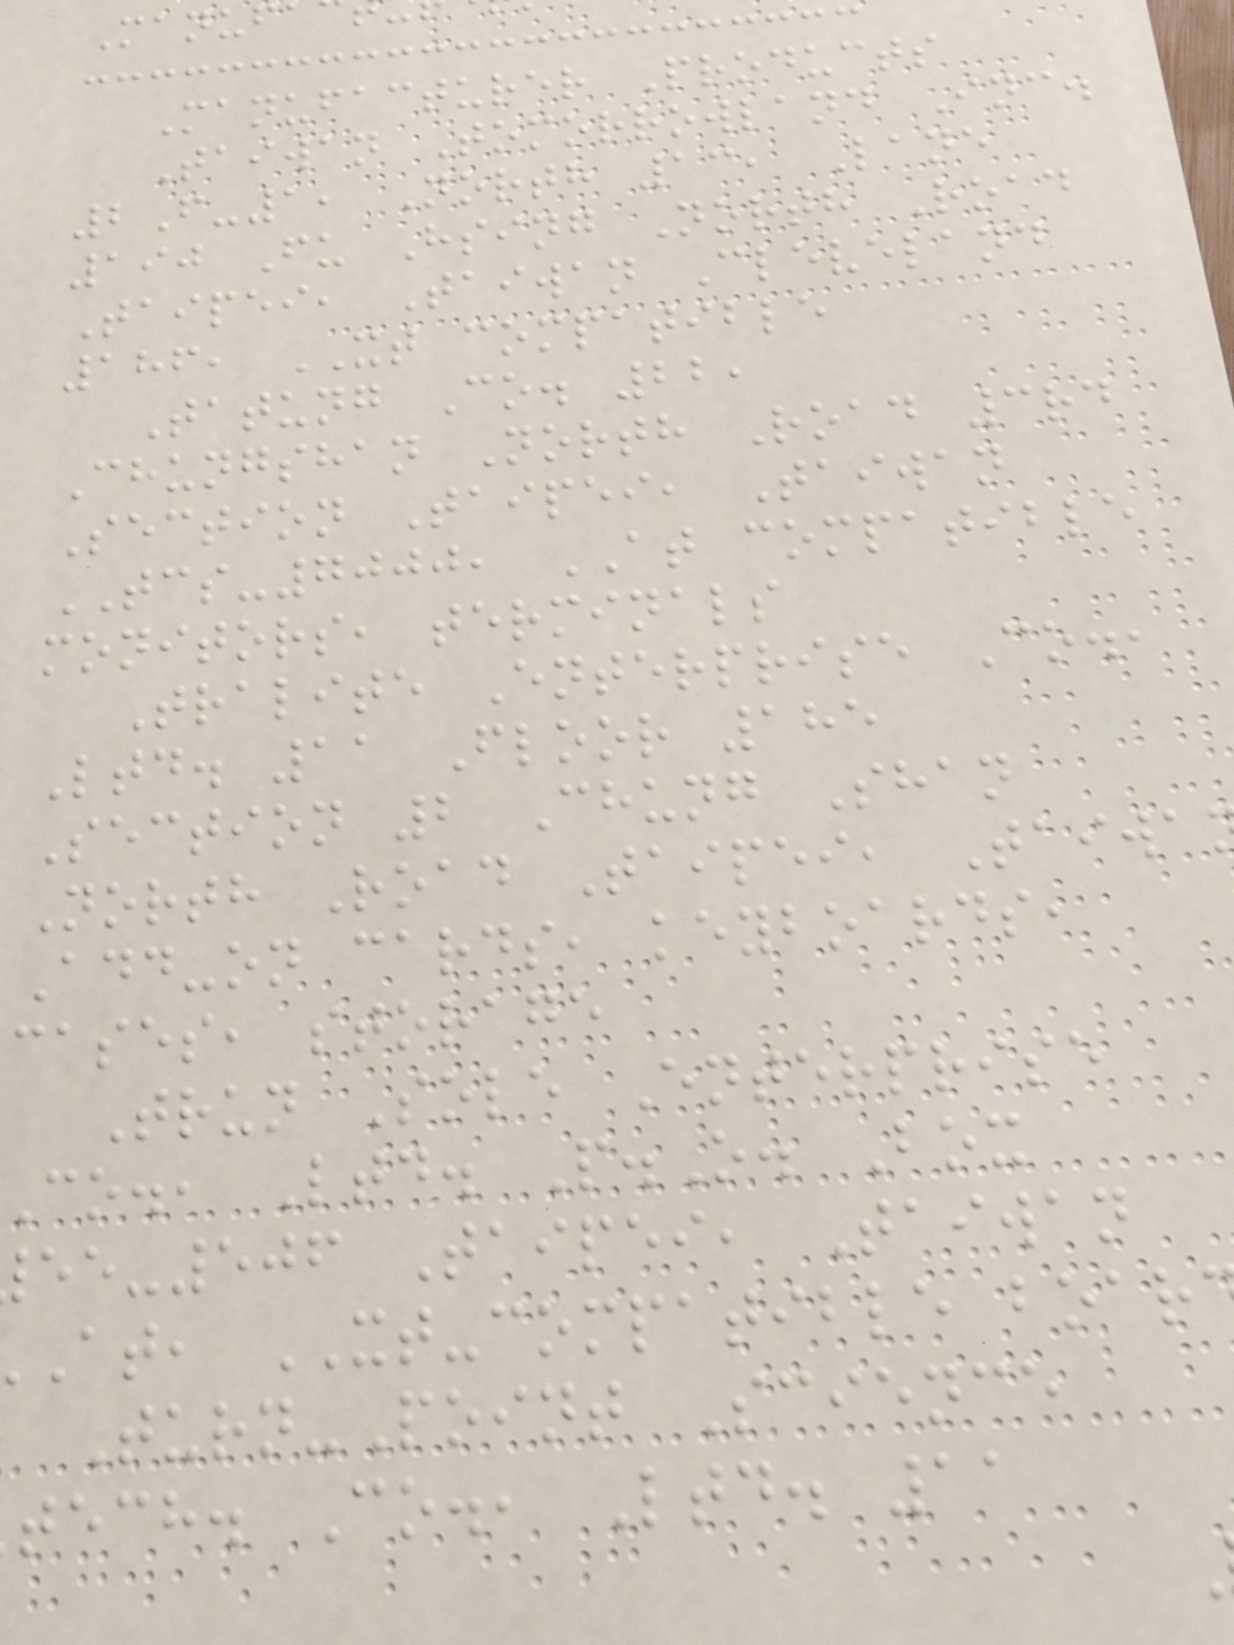Manuf
Manufacturer Products
Taiwan Tomorrowland Inc.
2F-1, North 13, Lane
190 Fu Hsing North Road
Taipei, Taiwan Cleveland
186, XT compatible
Tatung Co. 22,
Chungshan North Road 3rd
Section Taipei, Taiwan
TCS-7000, AT compatible
monitors, terminals
Tralite Enterprise Co.,
Ltd. 11 Floor 185
Section 2 Chung Shan
North Road Taipei, Taiwa
Add-on cards, keyboards,
cases, storage
Trun Sole Enterprise
co., Ltd. P.O. Box
-506 Taipei, Taiwan
at, XT-compatible boar
Turn-Point Science
tech. Co., Ltd. 11
